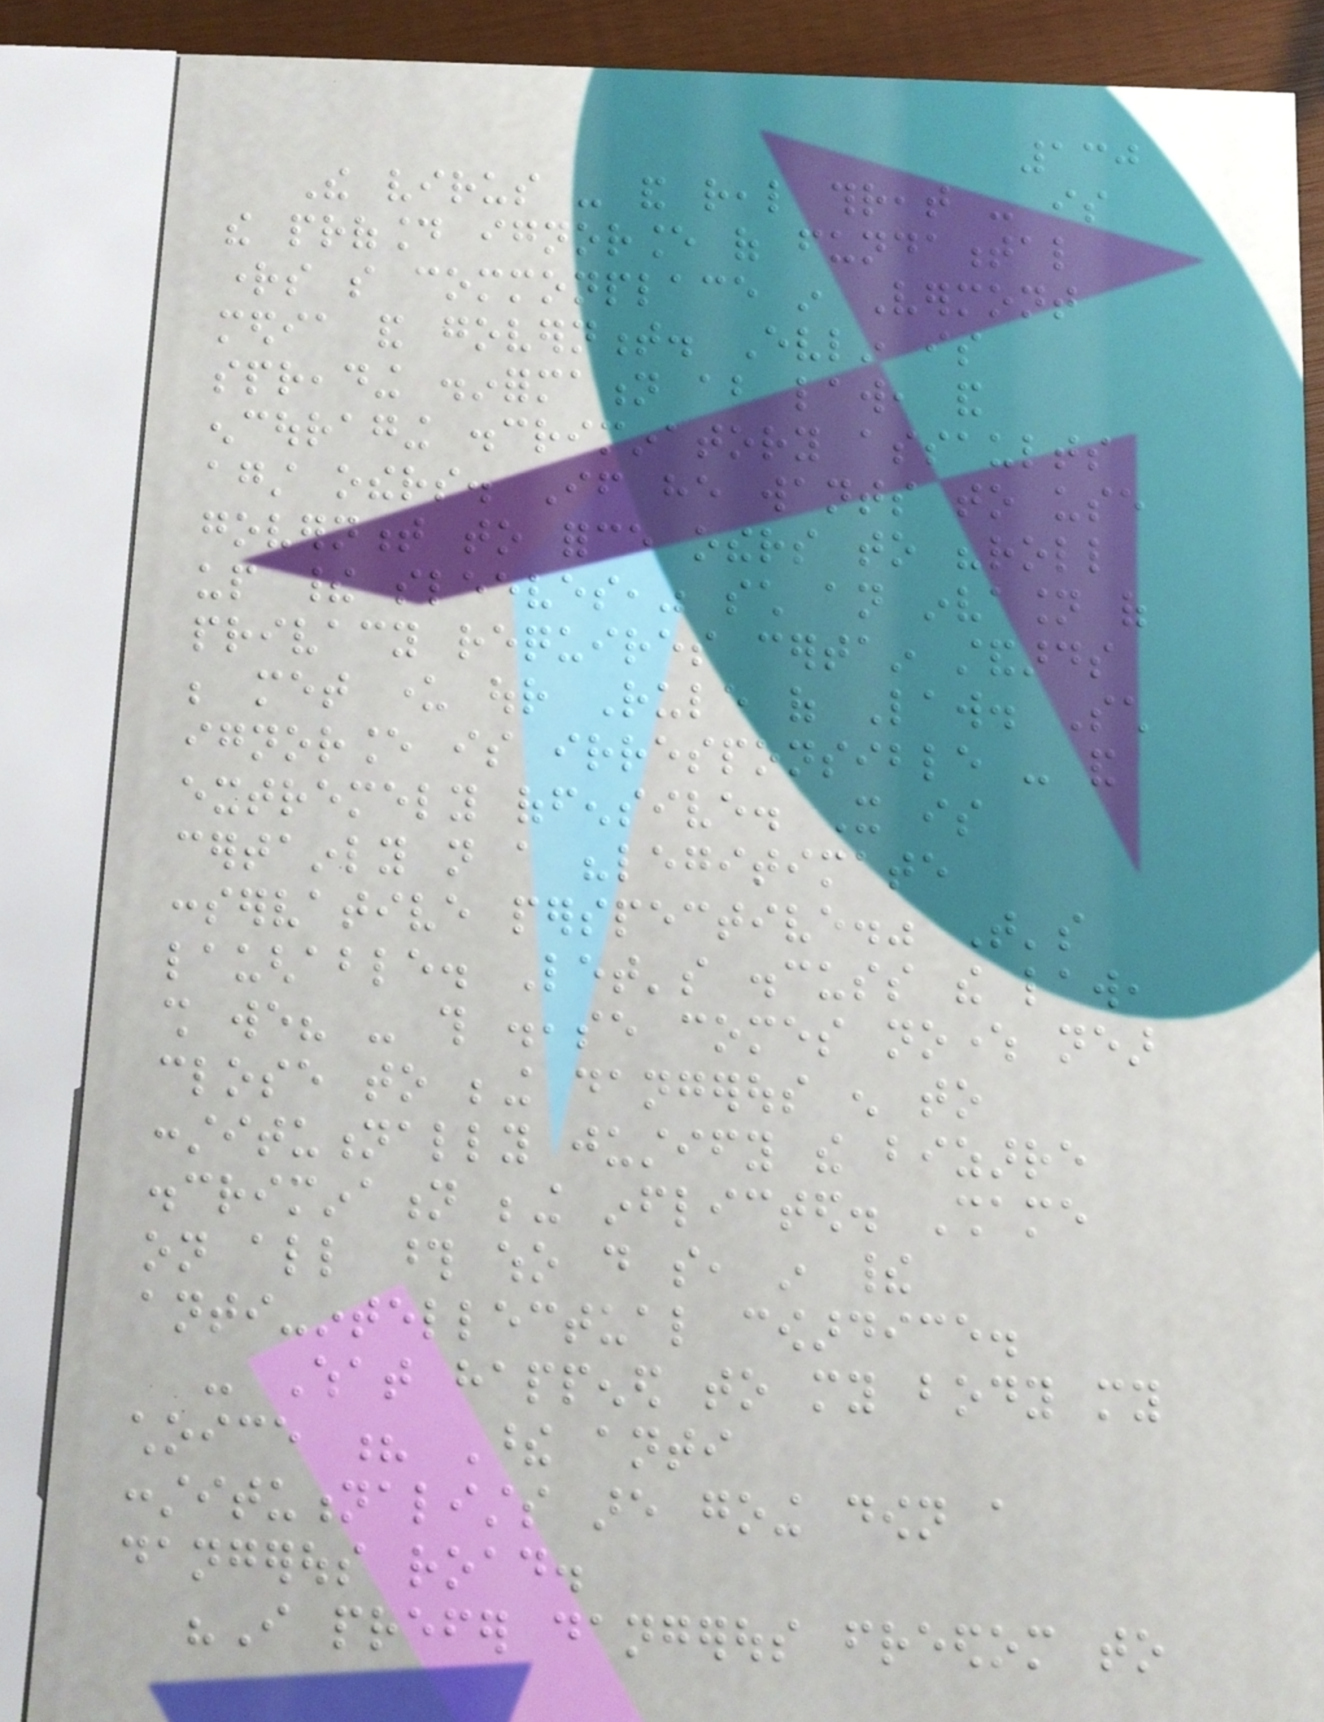130
The virus - and real threat - is
the profound ignorance of fundamental
rights so commonplace in Vermont
media and government. Evlin is
spreading disinformation about law, and
encouraging discriminatory assaults
against others. If he wants to use
government to force others to "roll
up their sleeves," such an invasion of
privacy requires certain standards
be met under our Rule of Law. Such
ignorance is irresponsible - and
extremely offensive. It is
certainly not a "legitimate
conservative perspective." That's
laughable. Let's discuss the law,
shall we? - this disease comes nowhere near
close to being dangerous enough to
constitutionally justify the bizarre
discrimination being inflicted. Shame
on all those who do so, in their
anti-intellectual cowardice.
- What happened to my body my
choice ? These anti
constitutionalists are going down a
dangerous road.
"I prefer dangerous freedom to
